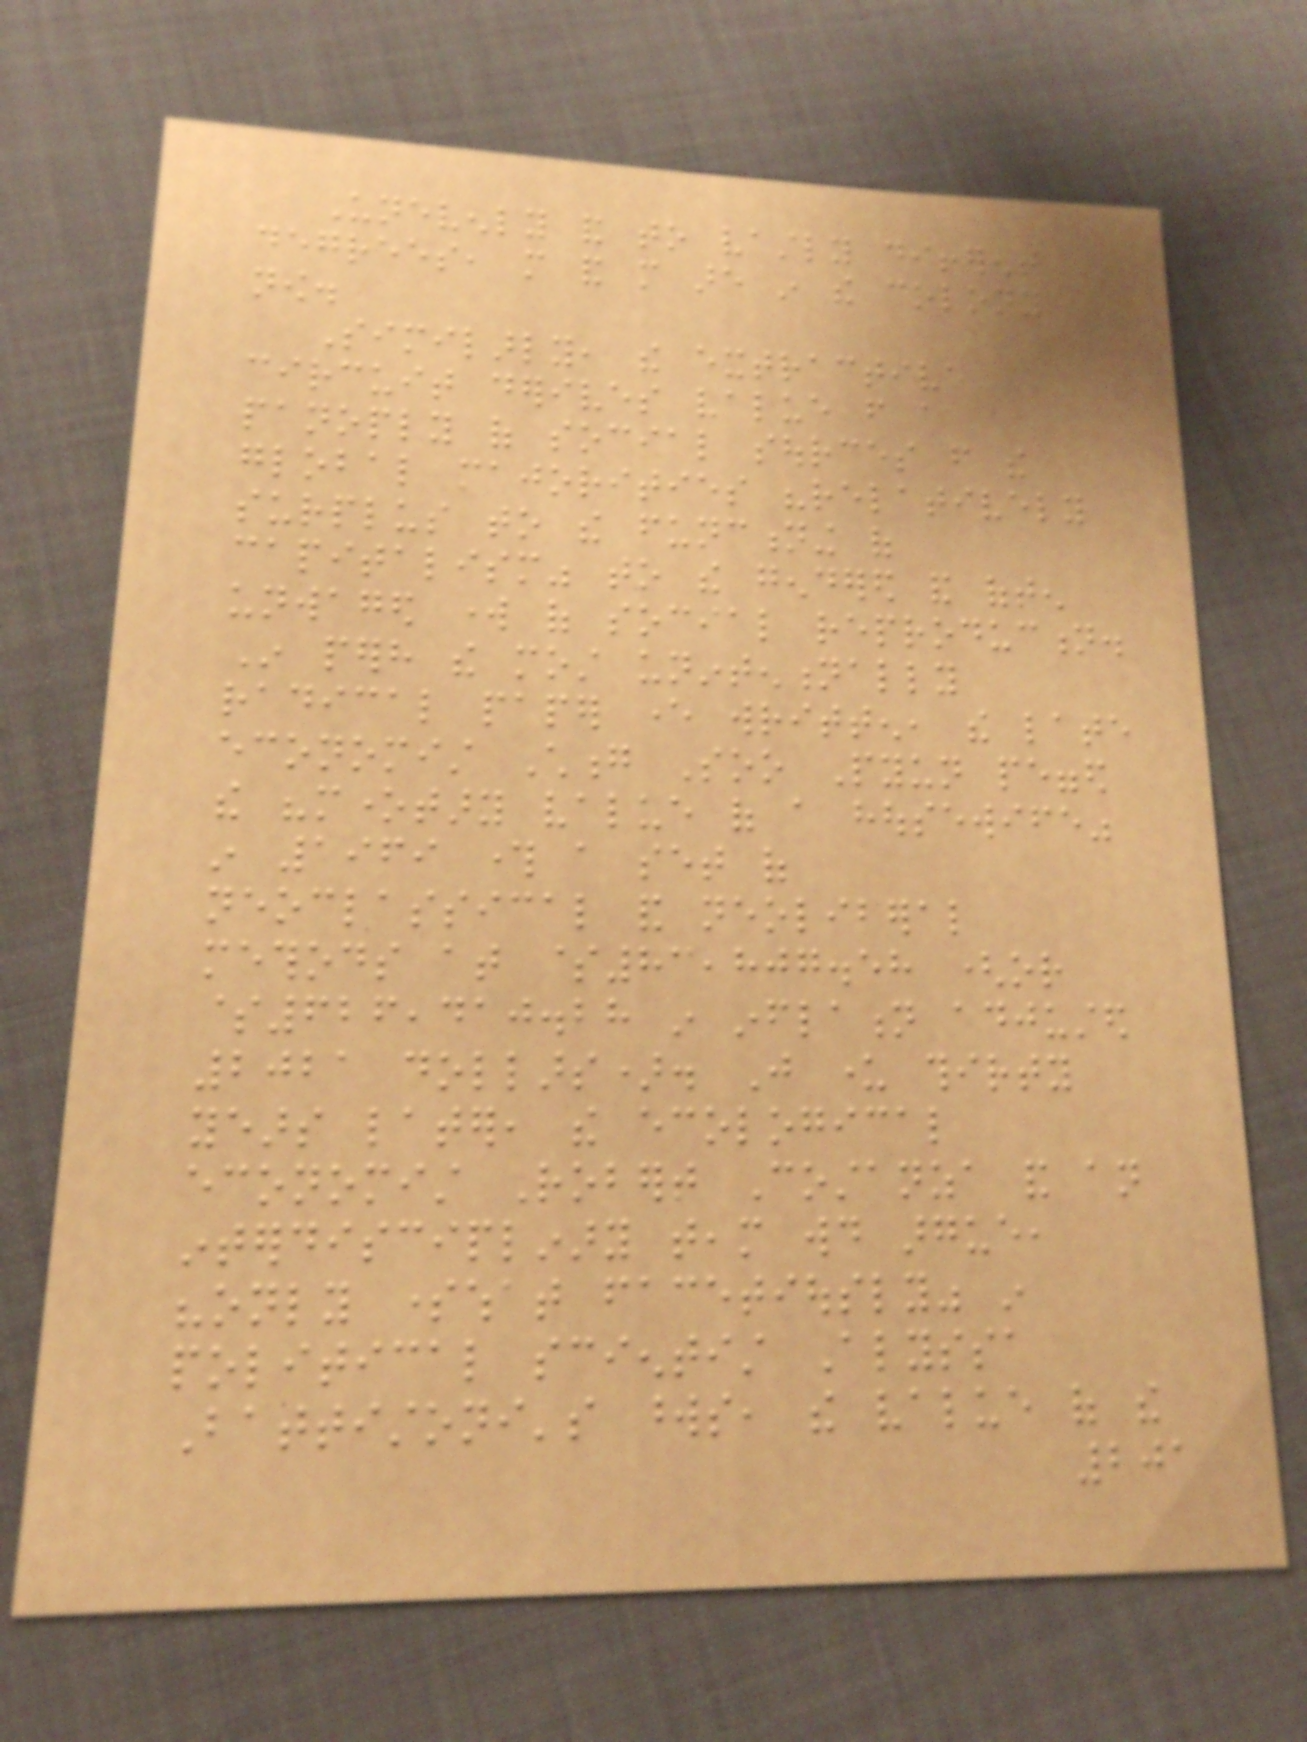Unevenly and to vastly different
degrees, more and more are in the colony
now.
Similarly, the extractive
circuit derives value from a
panoply of social sources from the
global majorities "relatively
surplus to the functioning of
capitalism" to the gendered and often
unwaged work of social reproduction.
In perhaps the most unintentionally
radical paper ever written, the late
economist Chong Soo Pyun pegged
the "monetary value of a housewife"
in 1969 through a set of
neoclassical and neoliberal
methods at $83,807.58 (or
$626,410.28 in inflation adjusted
2021 dollars). Just under thirty
years later, the ecological
economist Robert Costanza and an
interdisciplinary team would argue,
"only somewhat facetiously" in
political scientist Alyssa
Battistoni's words, the value of the
201
